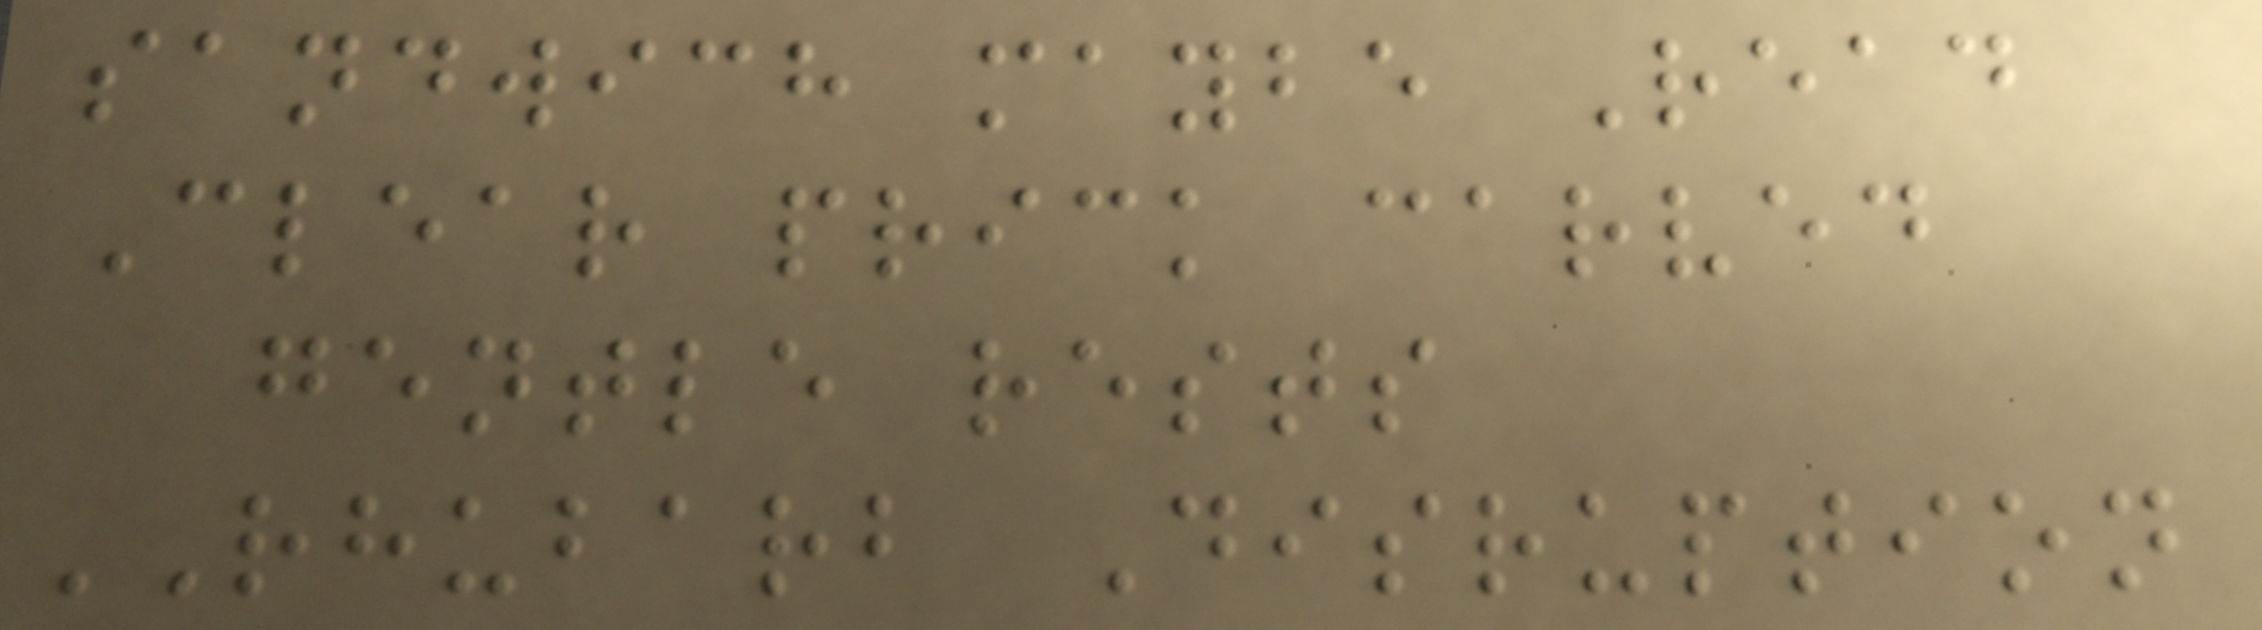sandwich maybe Read
Clear prick carved
gentle rests
RHUBARB Disruption
